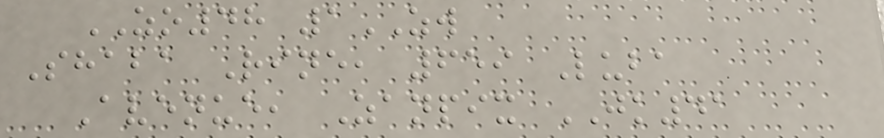ZO48 1ZW
Shaba Rine, 659 Luba
Avenue, Zanpix JK41
